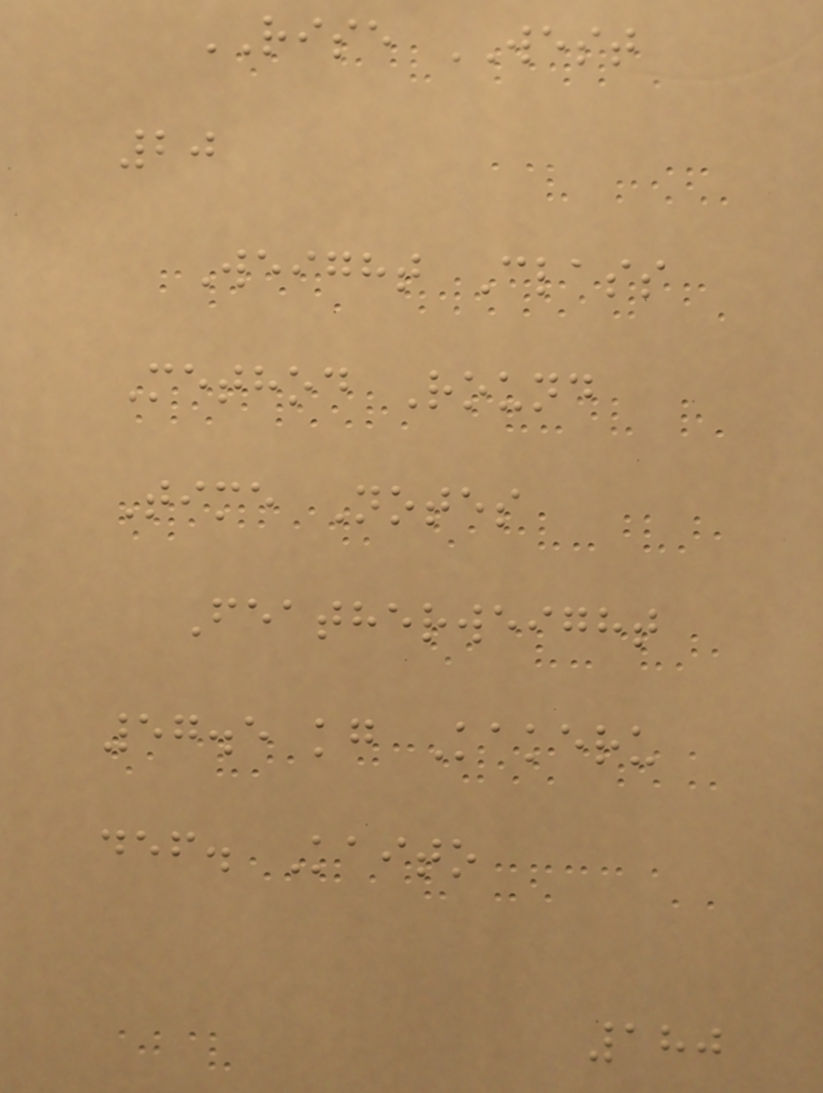RISE WEST
20
Weight Class
Method Round
Time Notes
Featherweight
57.5 kg Kakeru
def. Kaito
180
